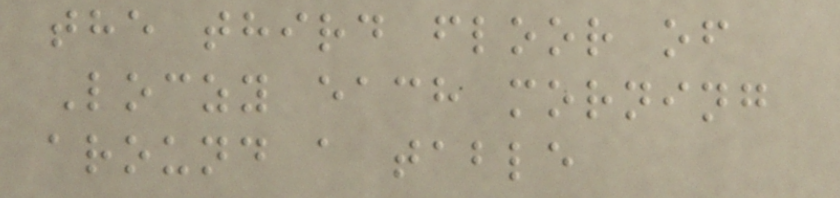the third floor of
Loczy each morning
around a table
